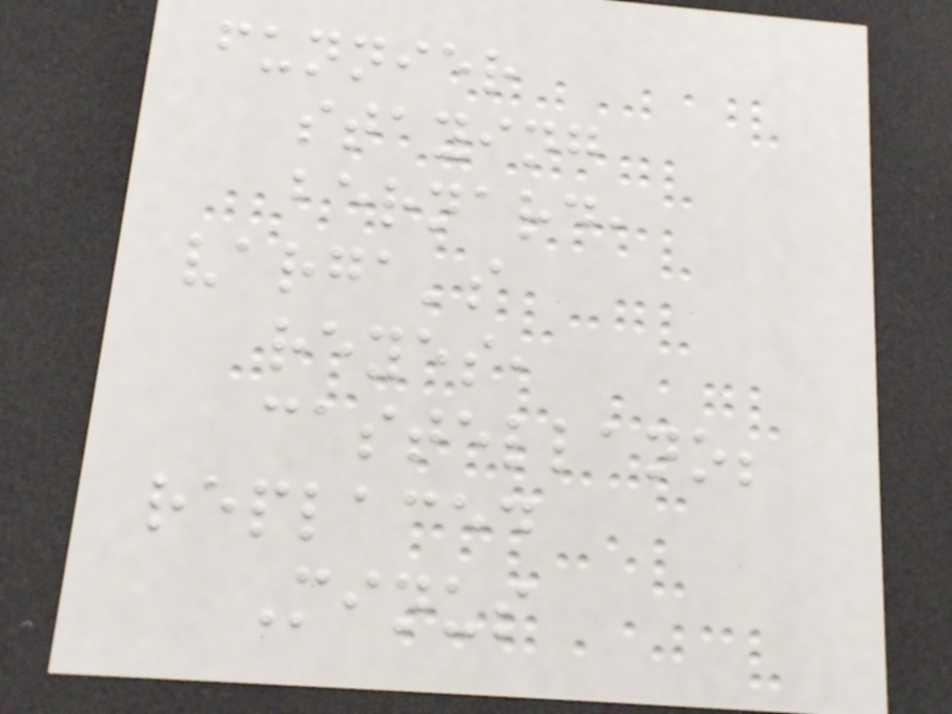funnier
staying
bernard,
varga's
reyes,
castellano;
replaced
Minus
